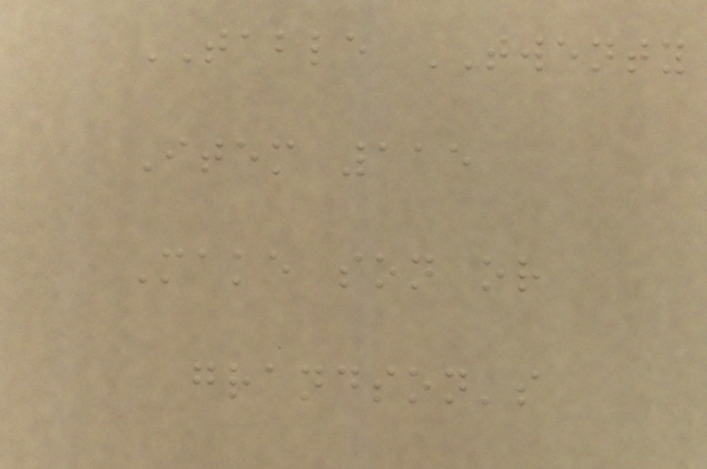TABLE TWENTY
Item 115
Make son or
grandson's
